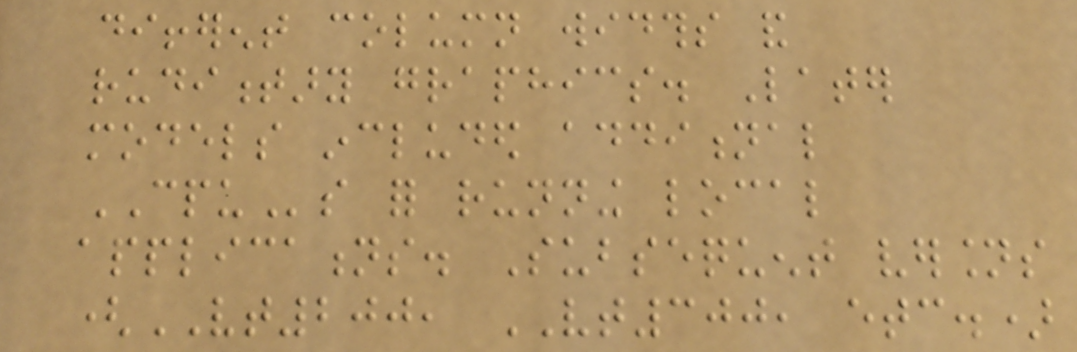different column widths and
rudimentary graphics. Later
models included additional
CPUs for running local
applications. Subsequent versions
(VT200, VT300, etc.)
